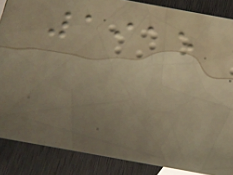1915
